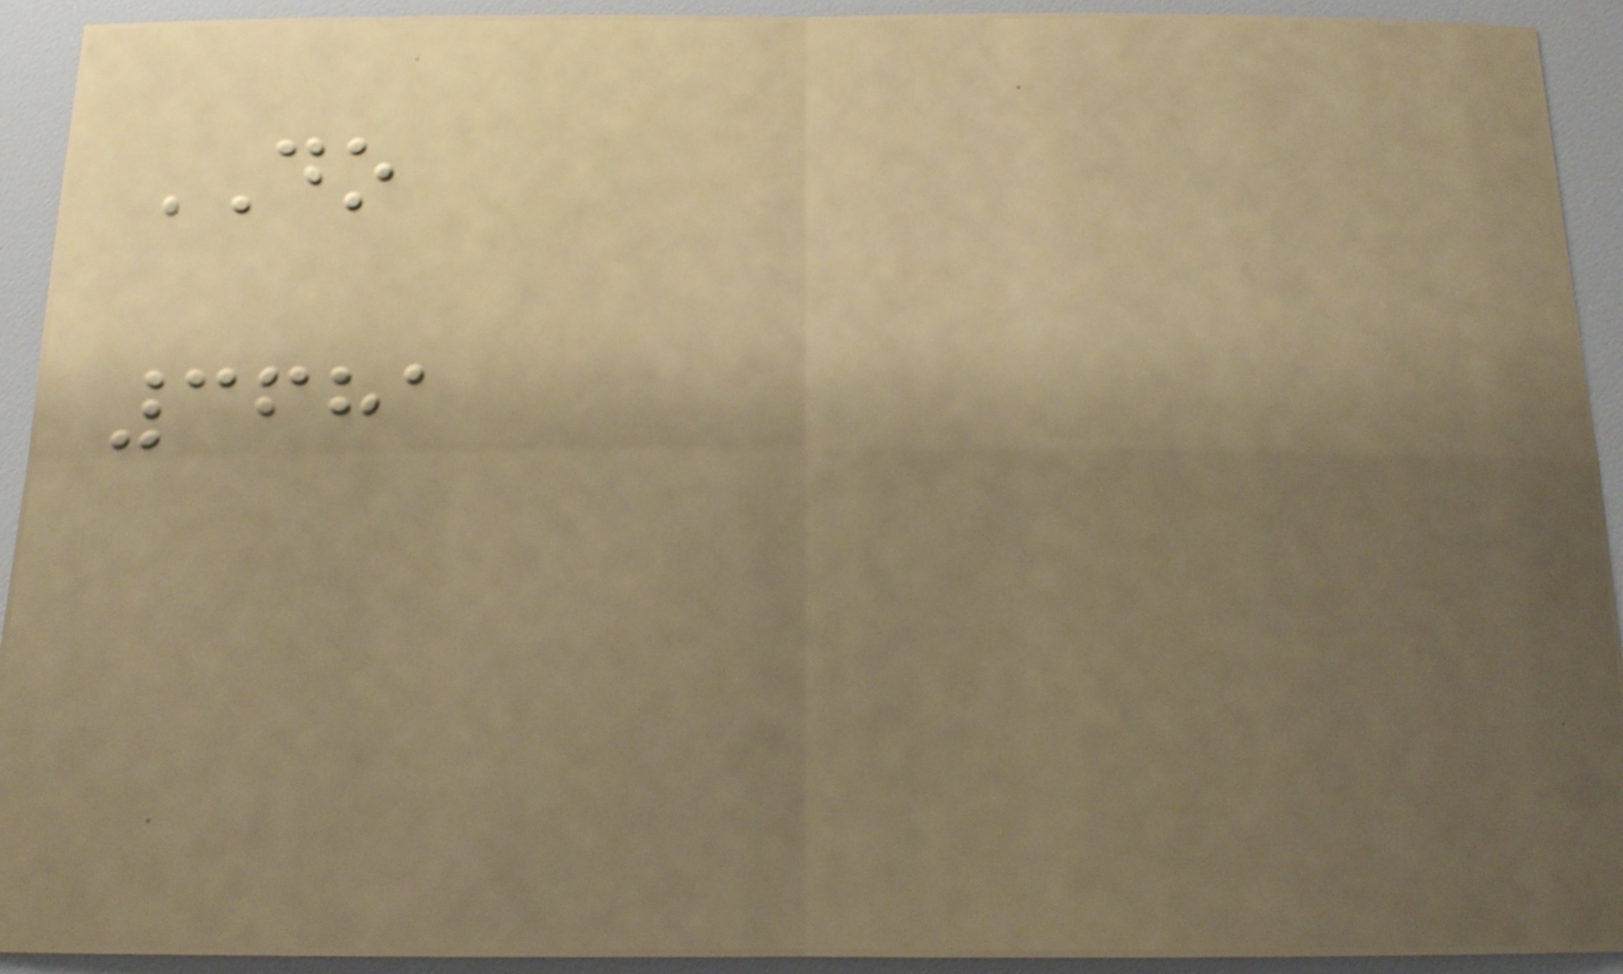DO
3681
